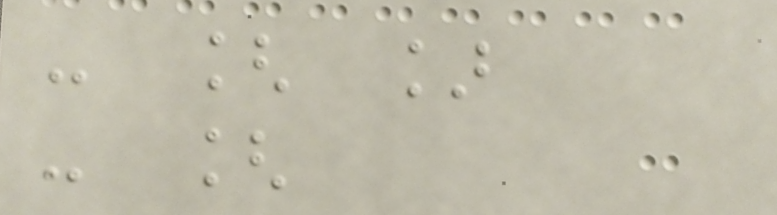- [ ]
- [
